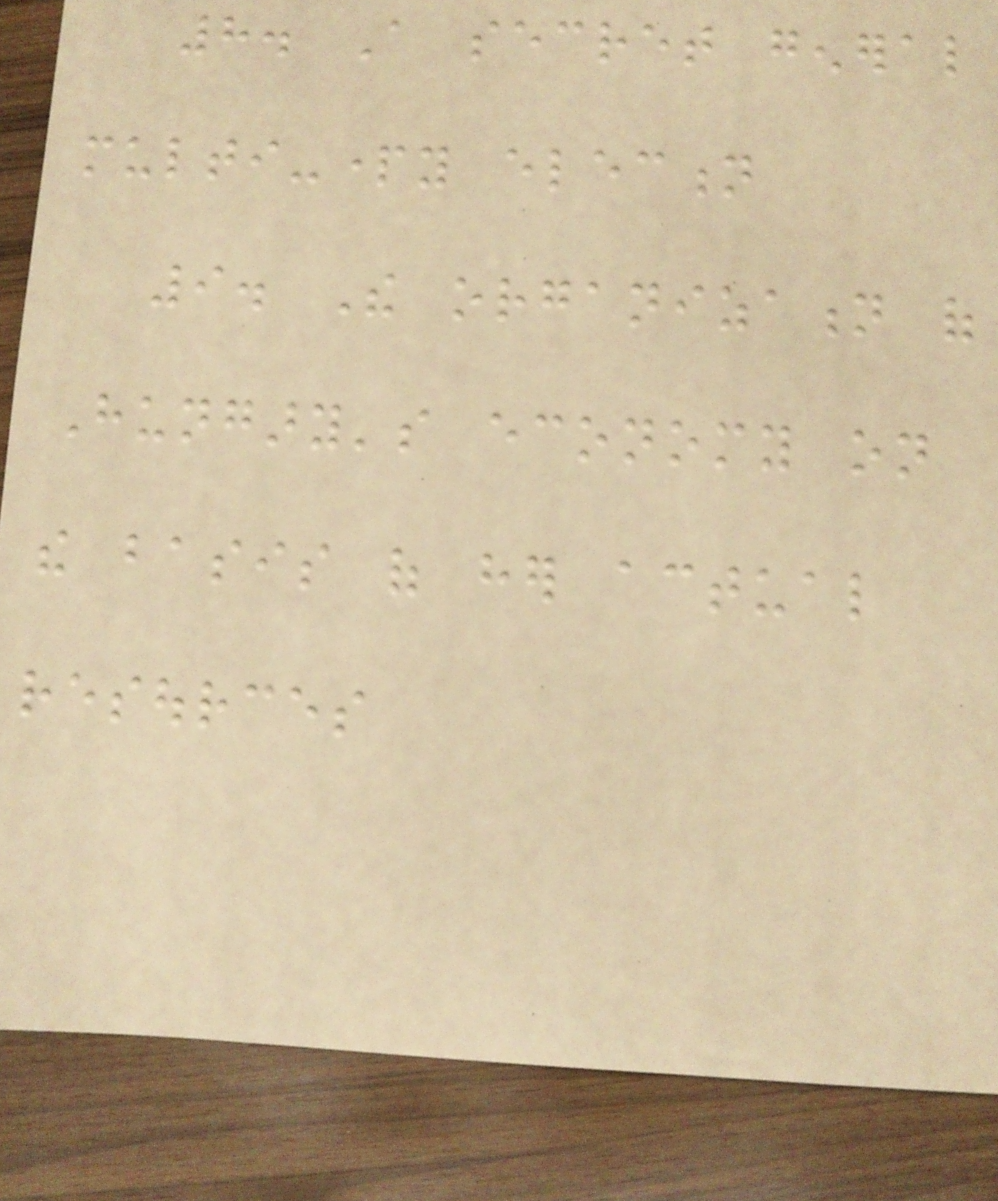8. A secret general
multi-party election
9. The organization of
Hungary's economy on
the basis of her actual
resources
